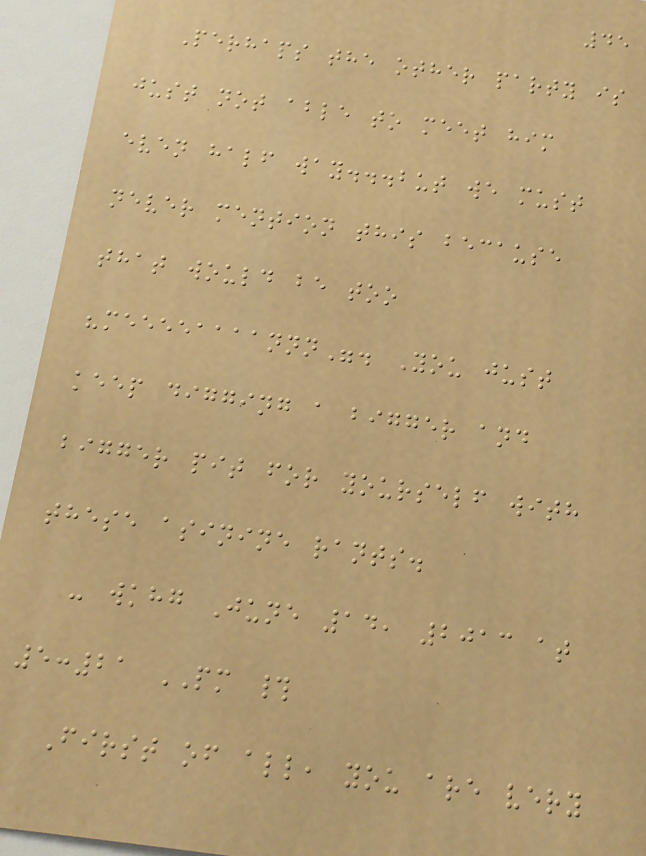45
Perhaps the other party is
just not able to meet him
even half way...but we must
never mention this because
that would be too
"meeeeaaaannn". You just
keep digging a bigger and
bigger pit for yourself with
these asinine rants.
- wkhg June 14, 2013 at
5:21 PM #
First of all, you are very
